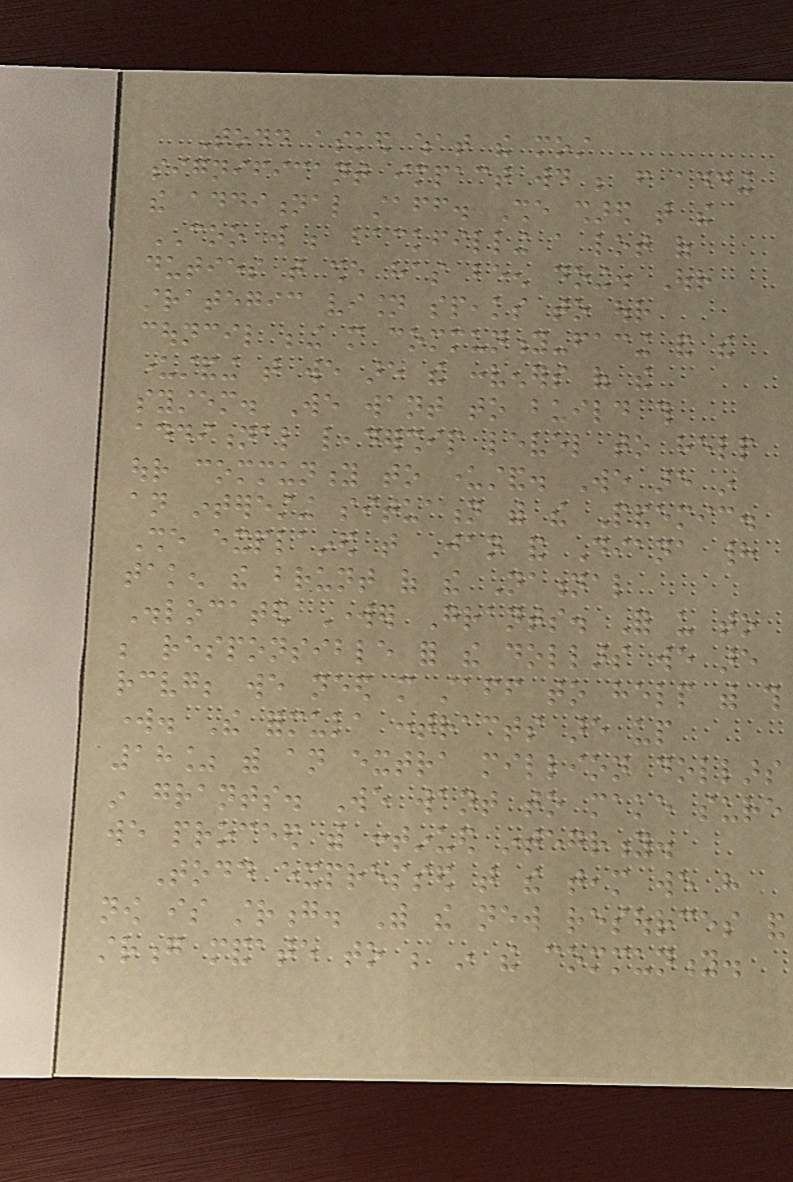Todd asked what the most
significant impact would be from adding
the additional staff. She shared that the
COO will be backfilling a lot of
duties that she has been doing. Our
strategic vision speaks to our
council being more community-facing and the
understanding that we are the conveners of the
system. We want to build this
additional leadership level to help
our community to understand. We are in
an interesting situation with the Pandemic.
She explained that Jan and Diana had
taken the brunt of the National
Dislocated Worker Grants. For us to
be responsible for the dollars we are
receiving; we need more staff to help with this
work. The formula contracts are up
18% with an extra million dollars
in grants. We want to make sure
we proceed with continued integrity.
Todd expressed that the team we have
now is strong. With the new resources and
strong mandate to be in the community.
